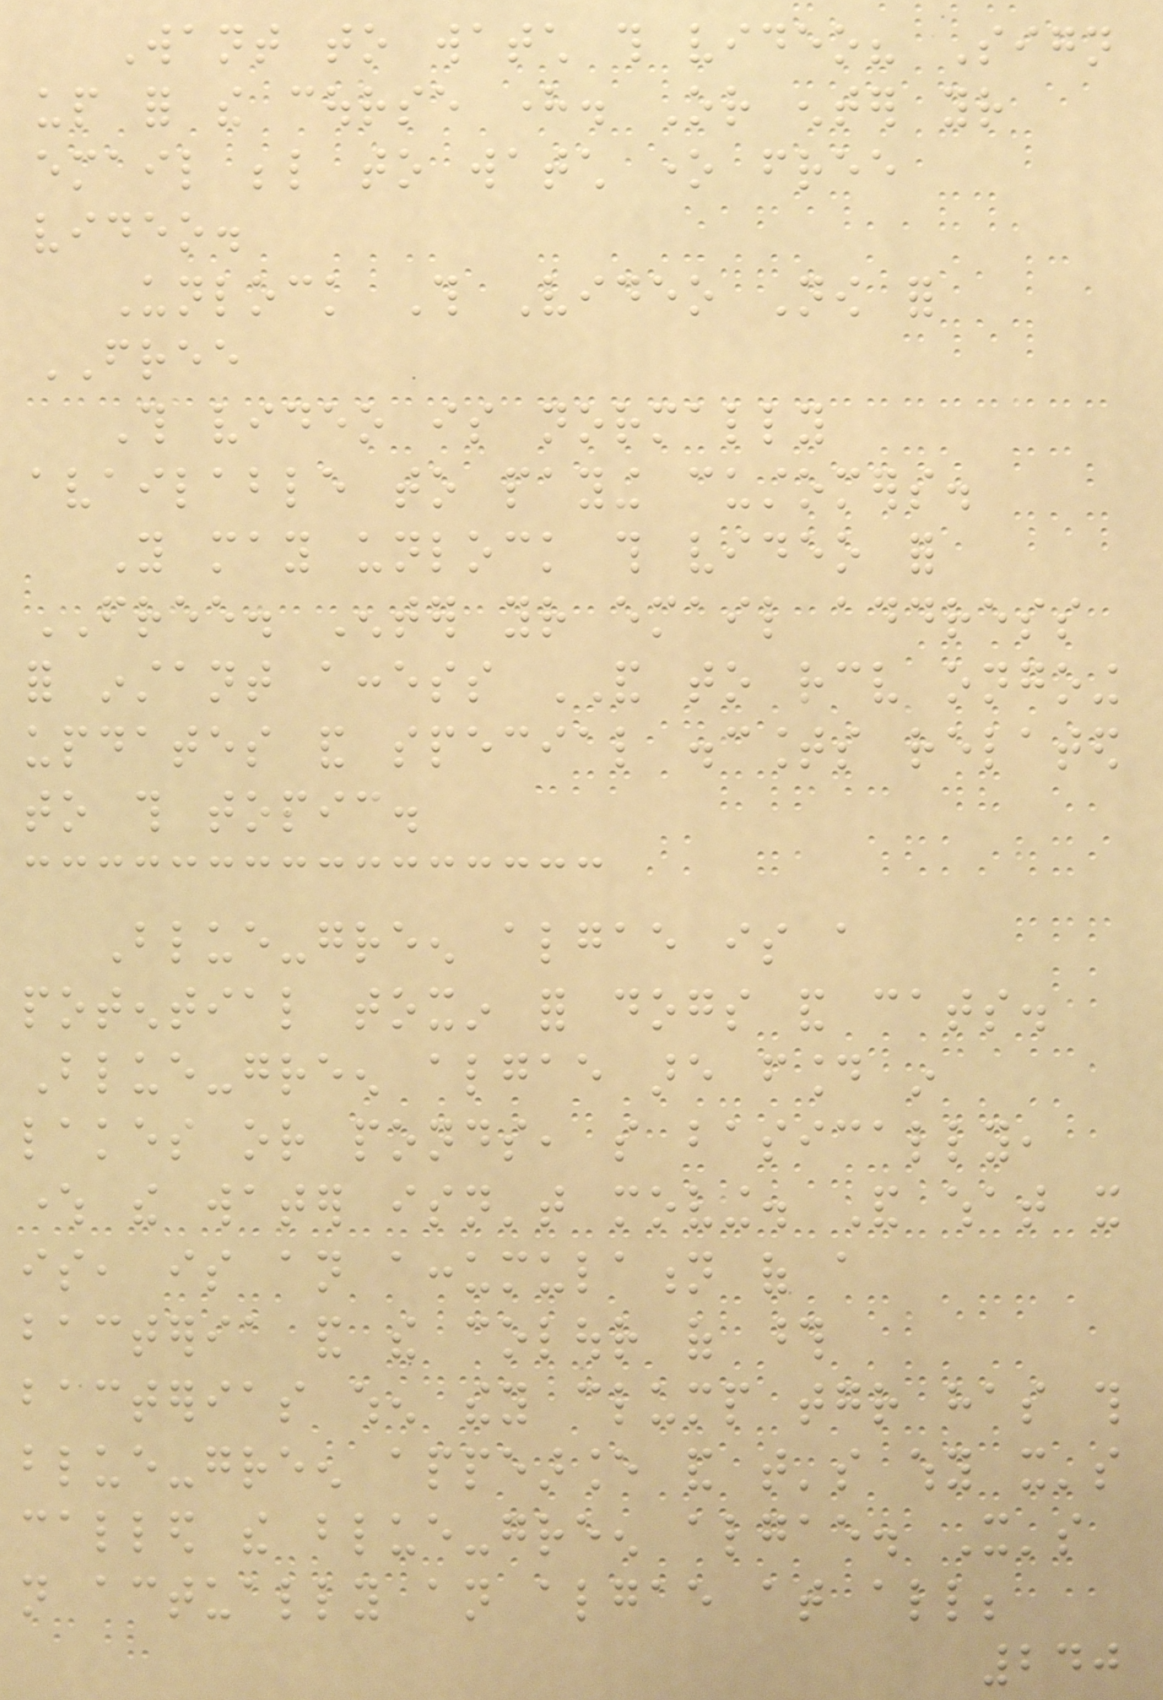Want to watch this video? Sign
up for the course here. Or enter your
email below to watch one free
video.
Unlock This Video Now for
FREE
This video is normally
available to paying customers.
You may unlock this video for
FREE. Enter your email address
for instant access AND to receive ongoing
updates and special discounts related
to this topic.
Blue-green algae is a
potential toxin for dogs and cats.
Blue-green algae are found in
lakes or ponds, so basically,
where the water isn't moving. And what it
is, is an accumulation of a
bacteria and the colour of those
bacterias when they clump together has this
blue-green appearance and that's why it's
called the blue-green algae. It's
not actually an algae at all;
240
